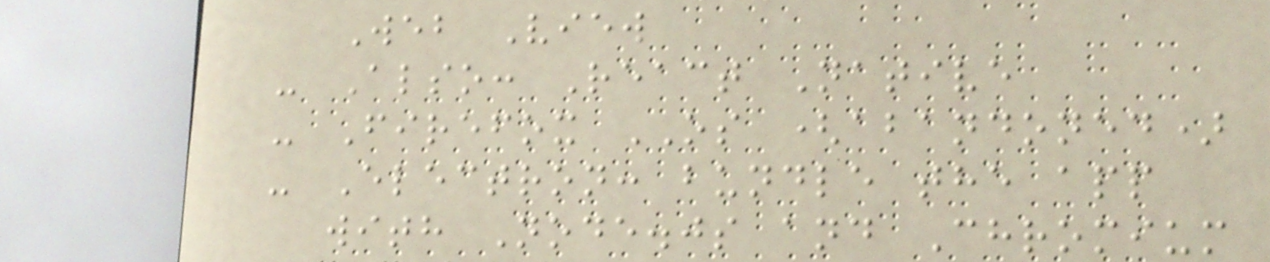Web View
- Also: React Native
- Firefox OS (abandoned)
- Electron: bundle the app
with Node.js and Chromium
